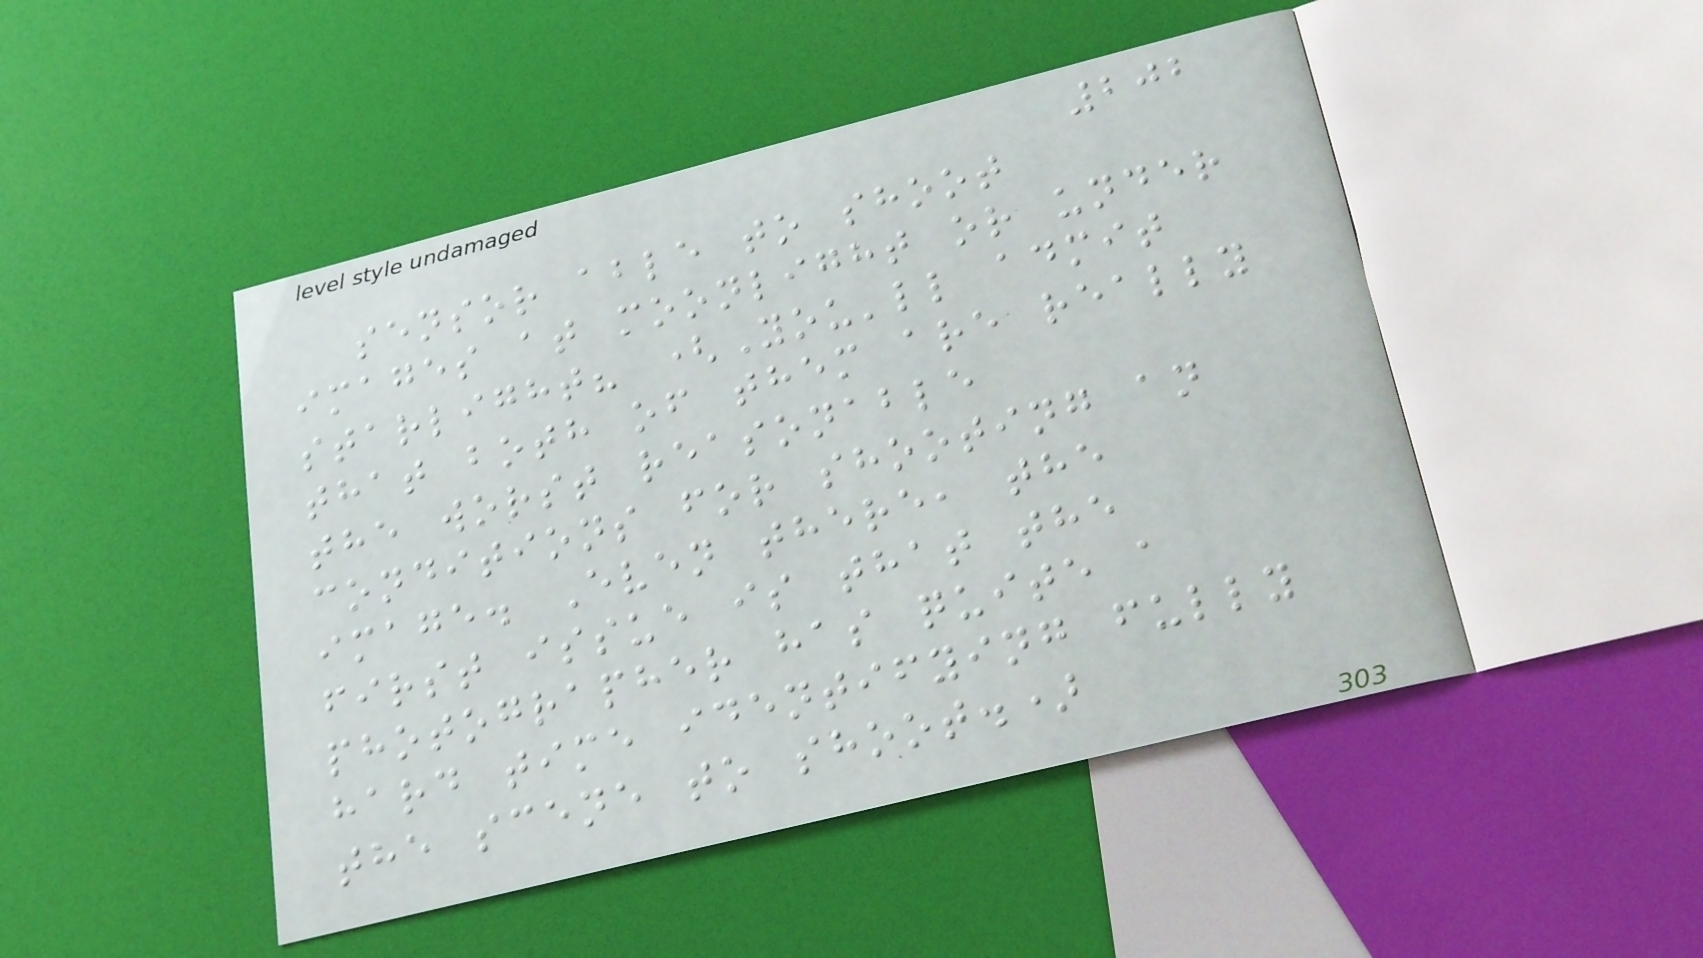202
sensor able to shoot
images at moonlight or under
starlight? (You'll admit
that both of them are really
the worst reasonable
conditions for shooting an
image. Even there, the
first issue is that the
photographer has quite a
hard time identifying fully
the scene to shoot.)
